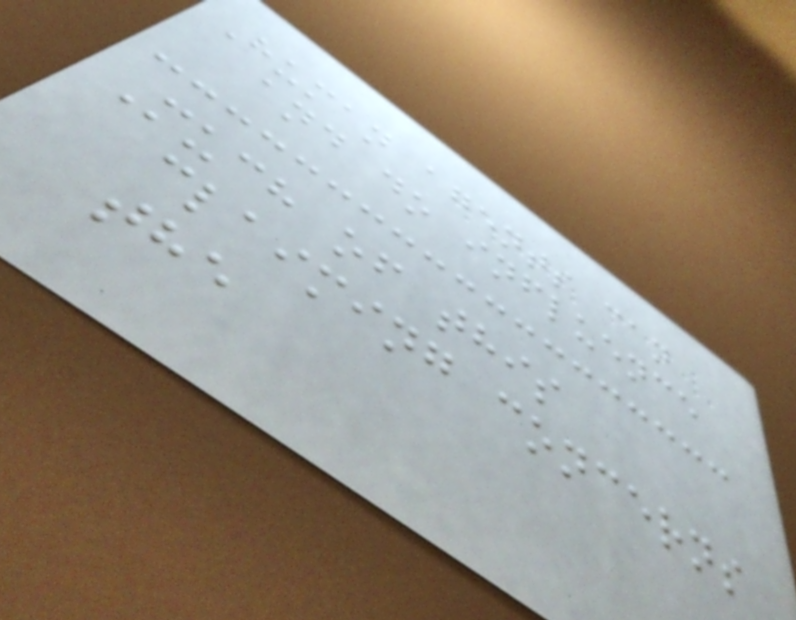Human agents can
and do influence
Much of this
claiming concerns
the
